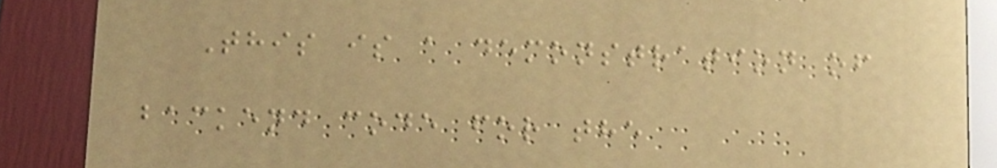This is a demonstration of
backend code for the
